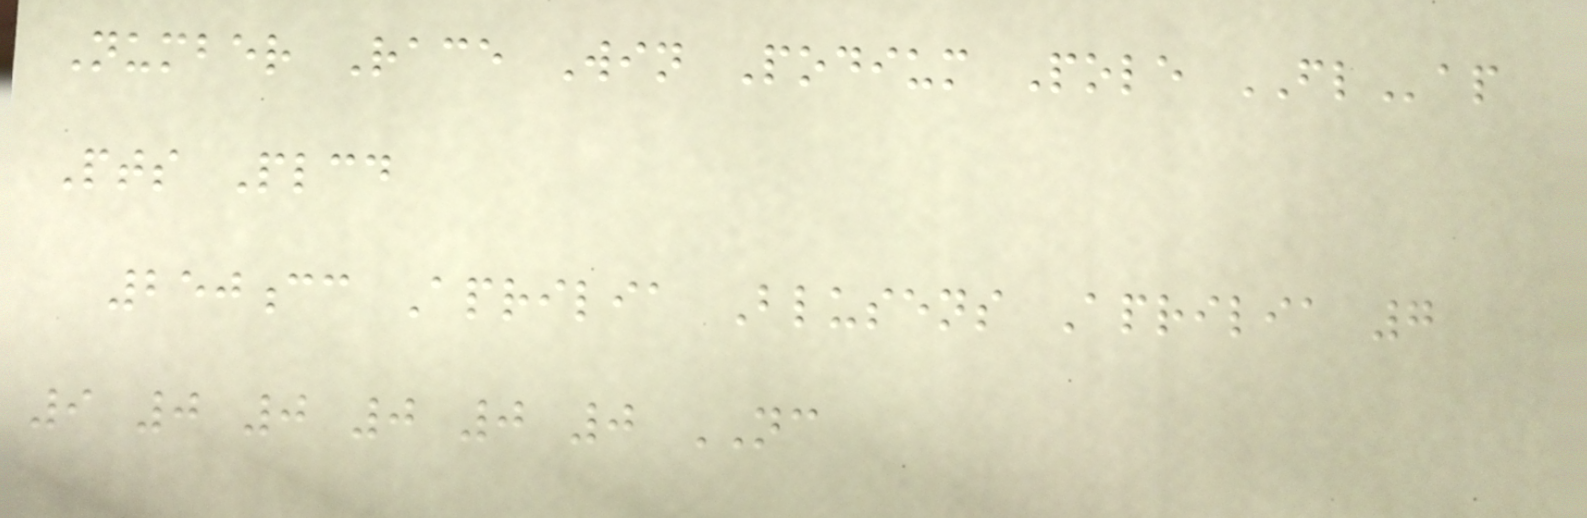Number Race Win Podium Pole FLap
Pts Plcd
250cc Aprilia Blusens Aprilia 7
9 0 0 0 0 0 NC
